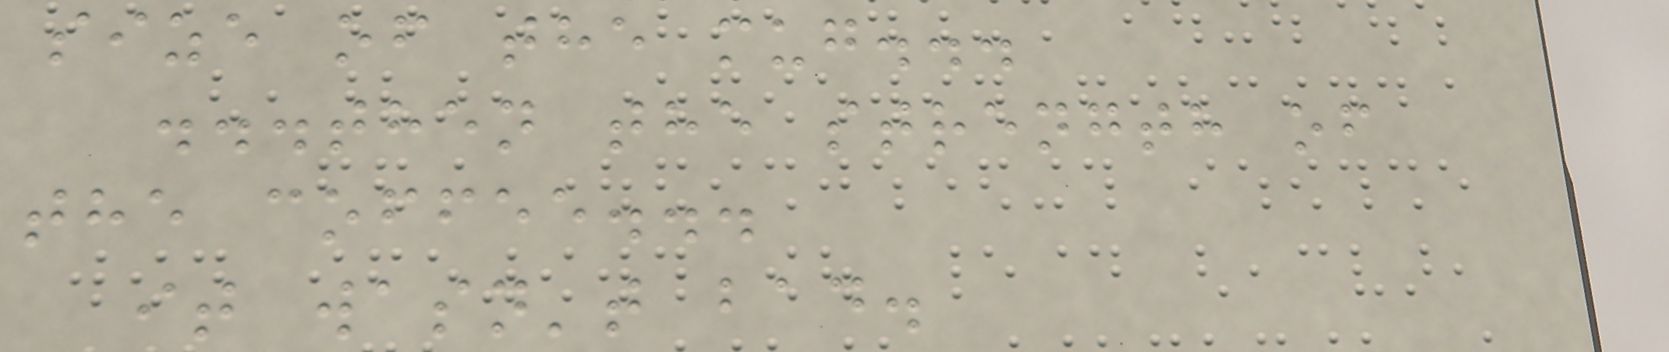size of the mug...
...then the strength of
the coffee...
it wasn't bad.
